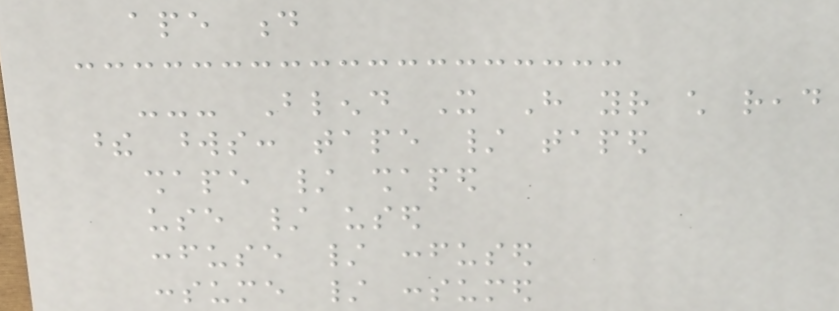ape d
--- Blend It Have your child read
these words: tape / taped
shape / shaped
use / used
confuse / confused
consume / consumed
